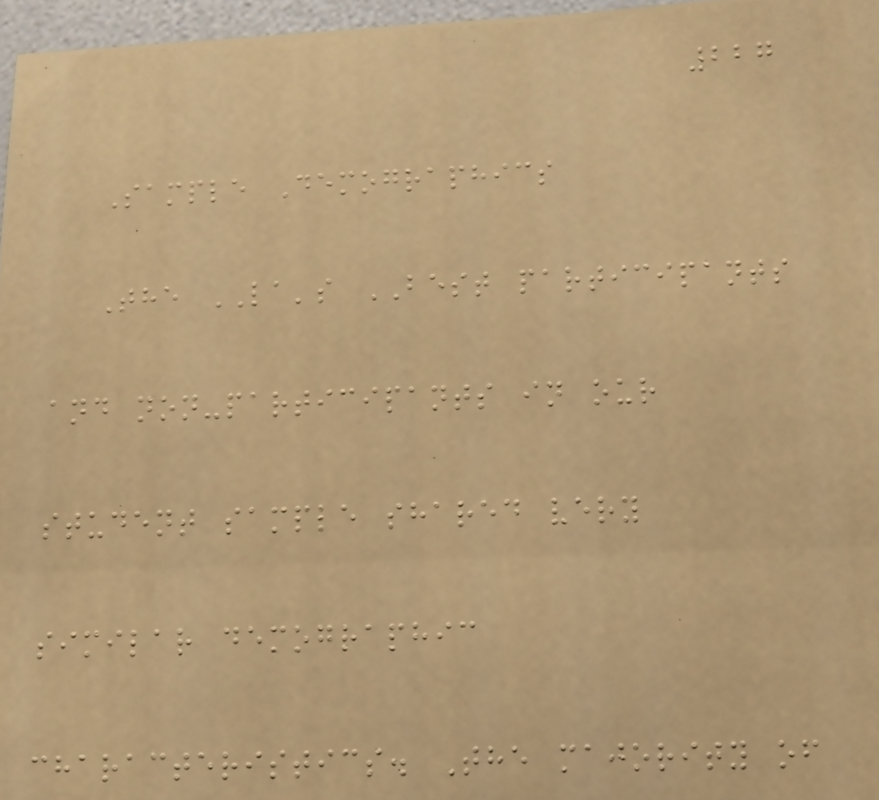227
Sample Demographics
The LA's BEST participants
and non-participants in our
student sample shared very
similar demographic
characteristics. The majority of
